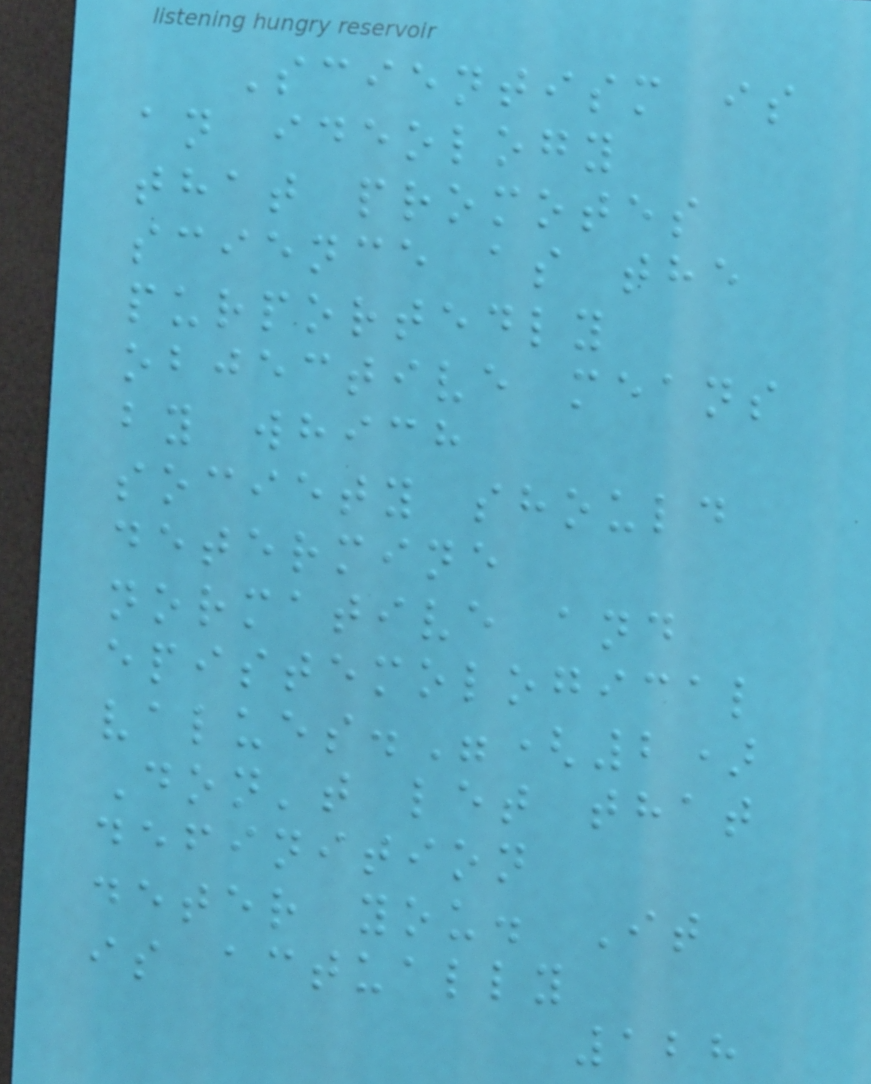Scientism is
an ideology
that promotes
science as the
purportedly
objective means
by which
society should
determine
normative and
epistemological
values."(2)
Don't let that
definition
deter you. It
is actually
128
